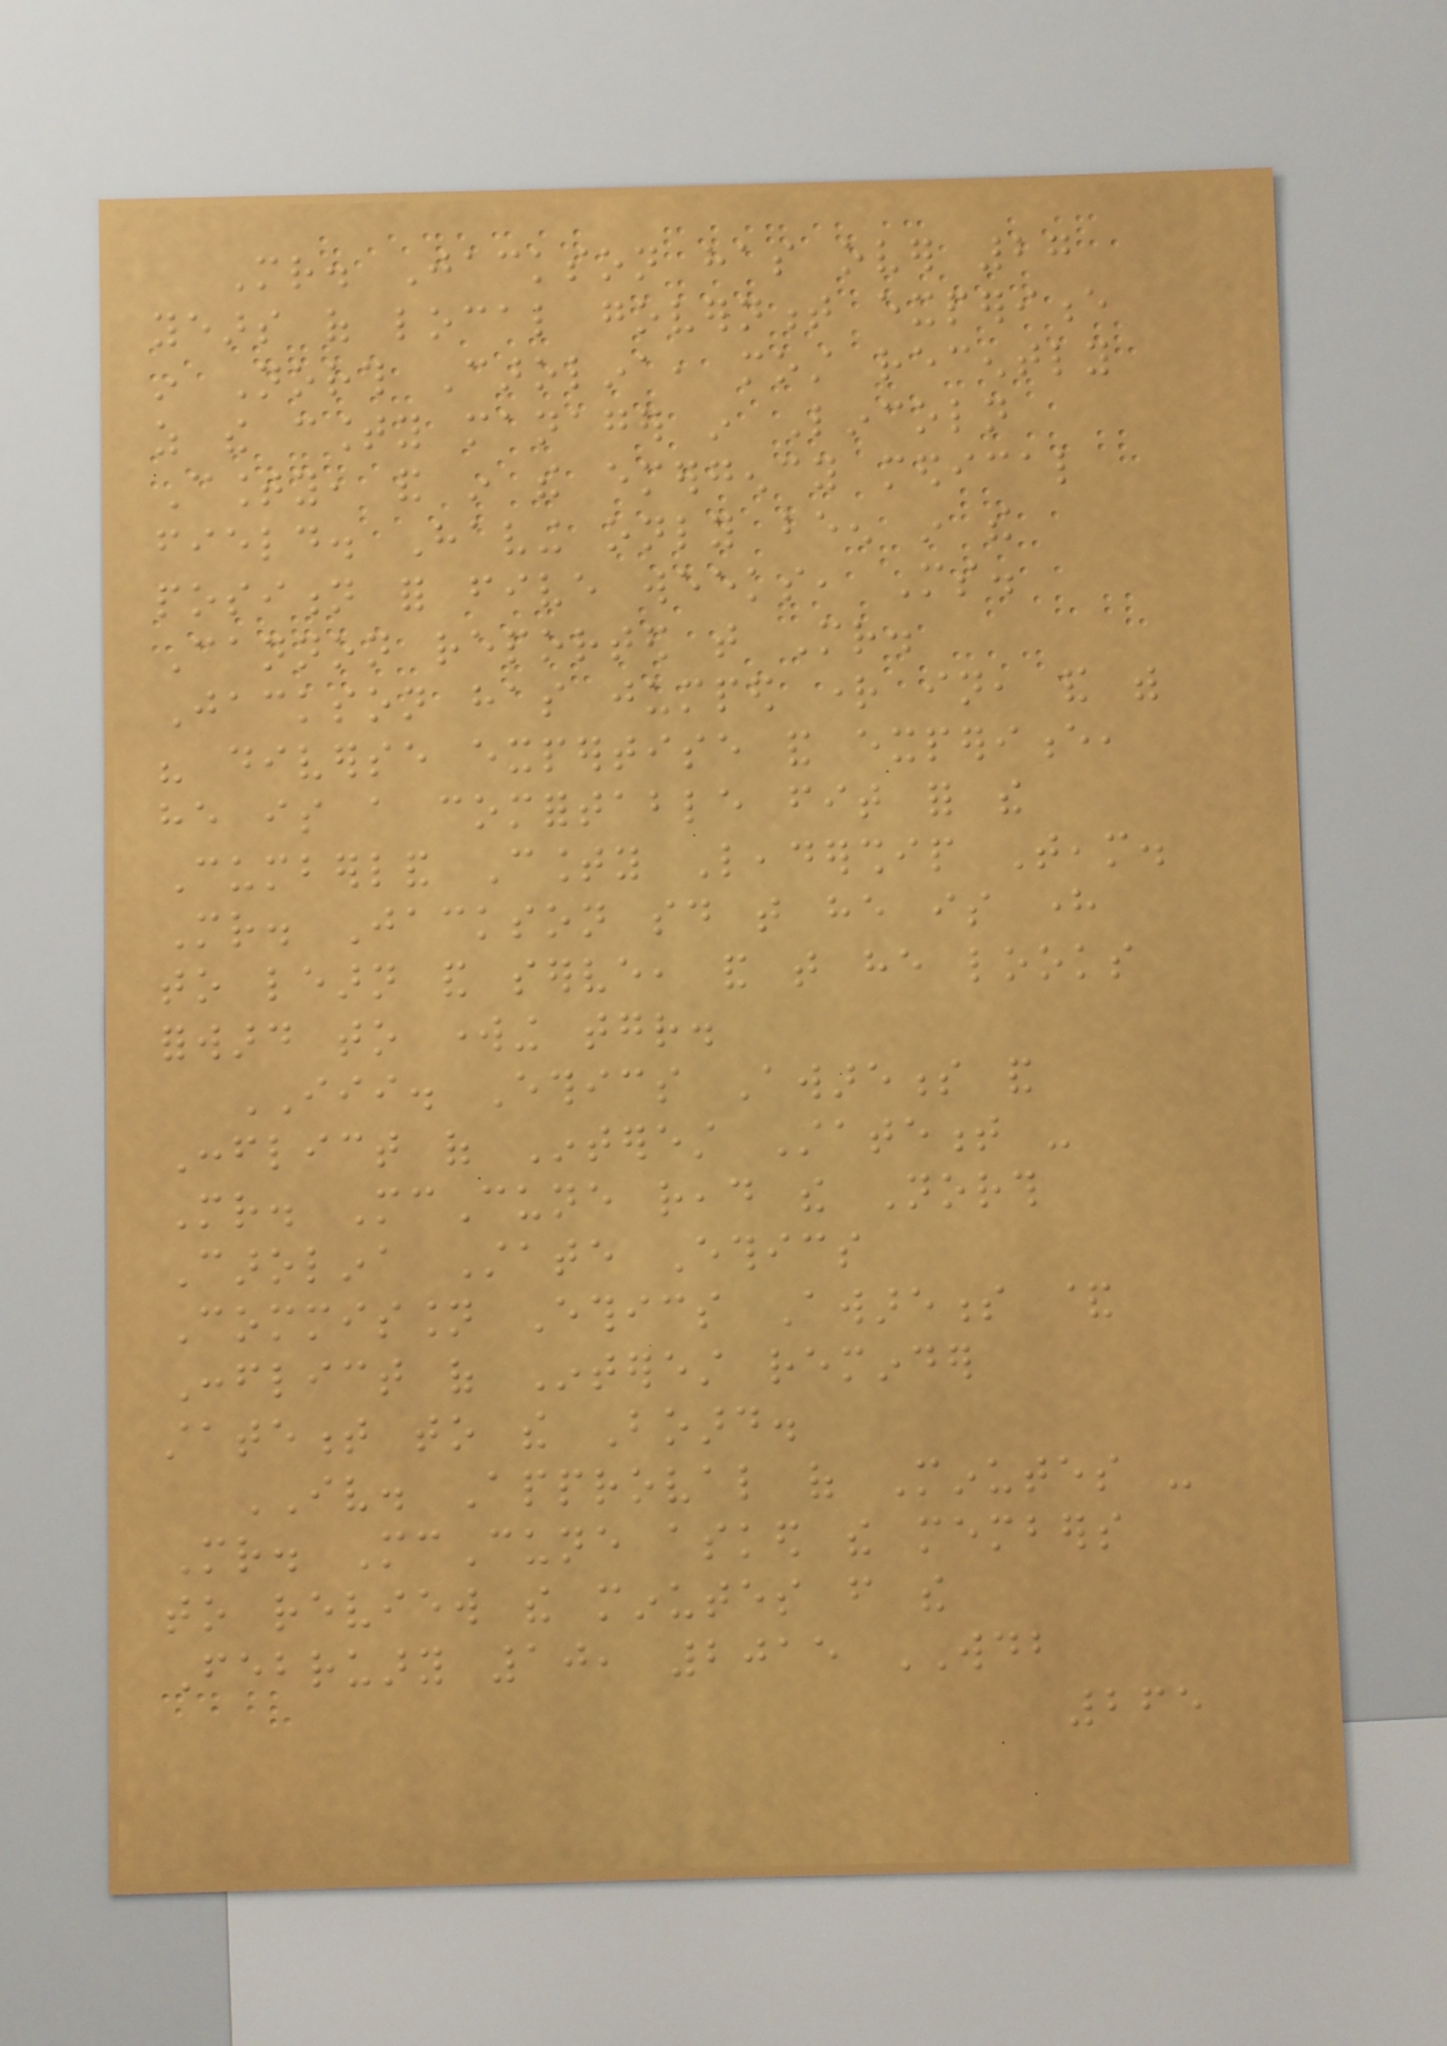Mr. Jackson has over 27
years of local government experience
in North Carolina, most recently
as the county manager in Lincoln
County, and in the emergency medical
field. Having only been in the
position for five weeks, Ms.
Cannon reported that Mr.
Jackson has jumped right in, and with
his diverse expertise and experience,
he is a comfortable fit for the
Cumberland County Leadership Team.
Mr. Jackson said that he is here
to learn and serve, and that he looks
forward to working together.
III. Ethics Awareness and
Conflict of Interest Statement -
Mr. McCune read the North
Carolina State Ethics
Commission Ethics Awareness &
Conflict of Interest reminder
statement to the Board.
IV. Approval of Minutes -
Mr. McCune asked the members
to review the minutes from the
February 10, 2015 WDB
265
